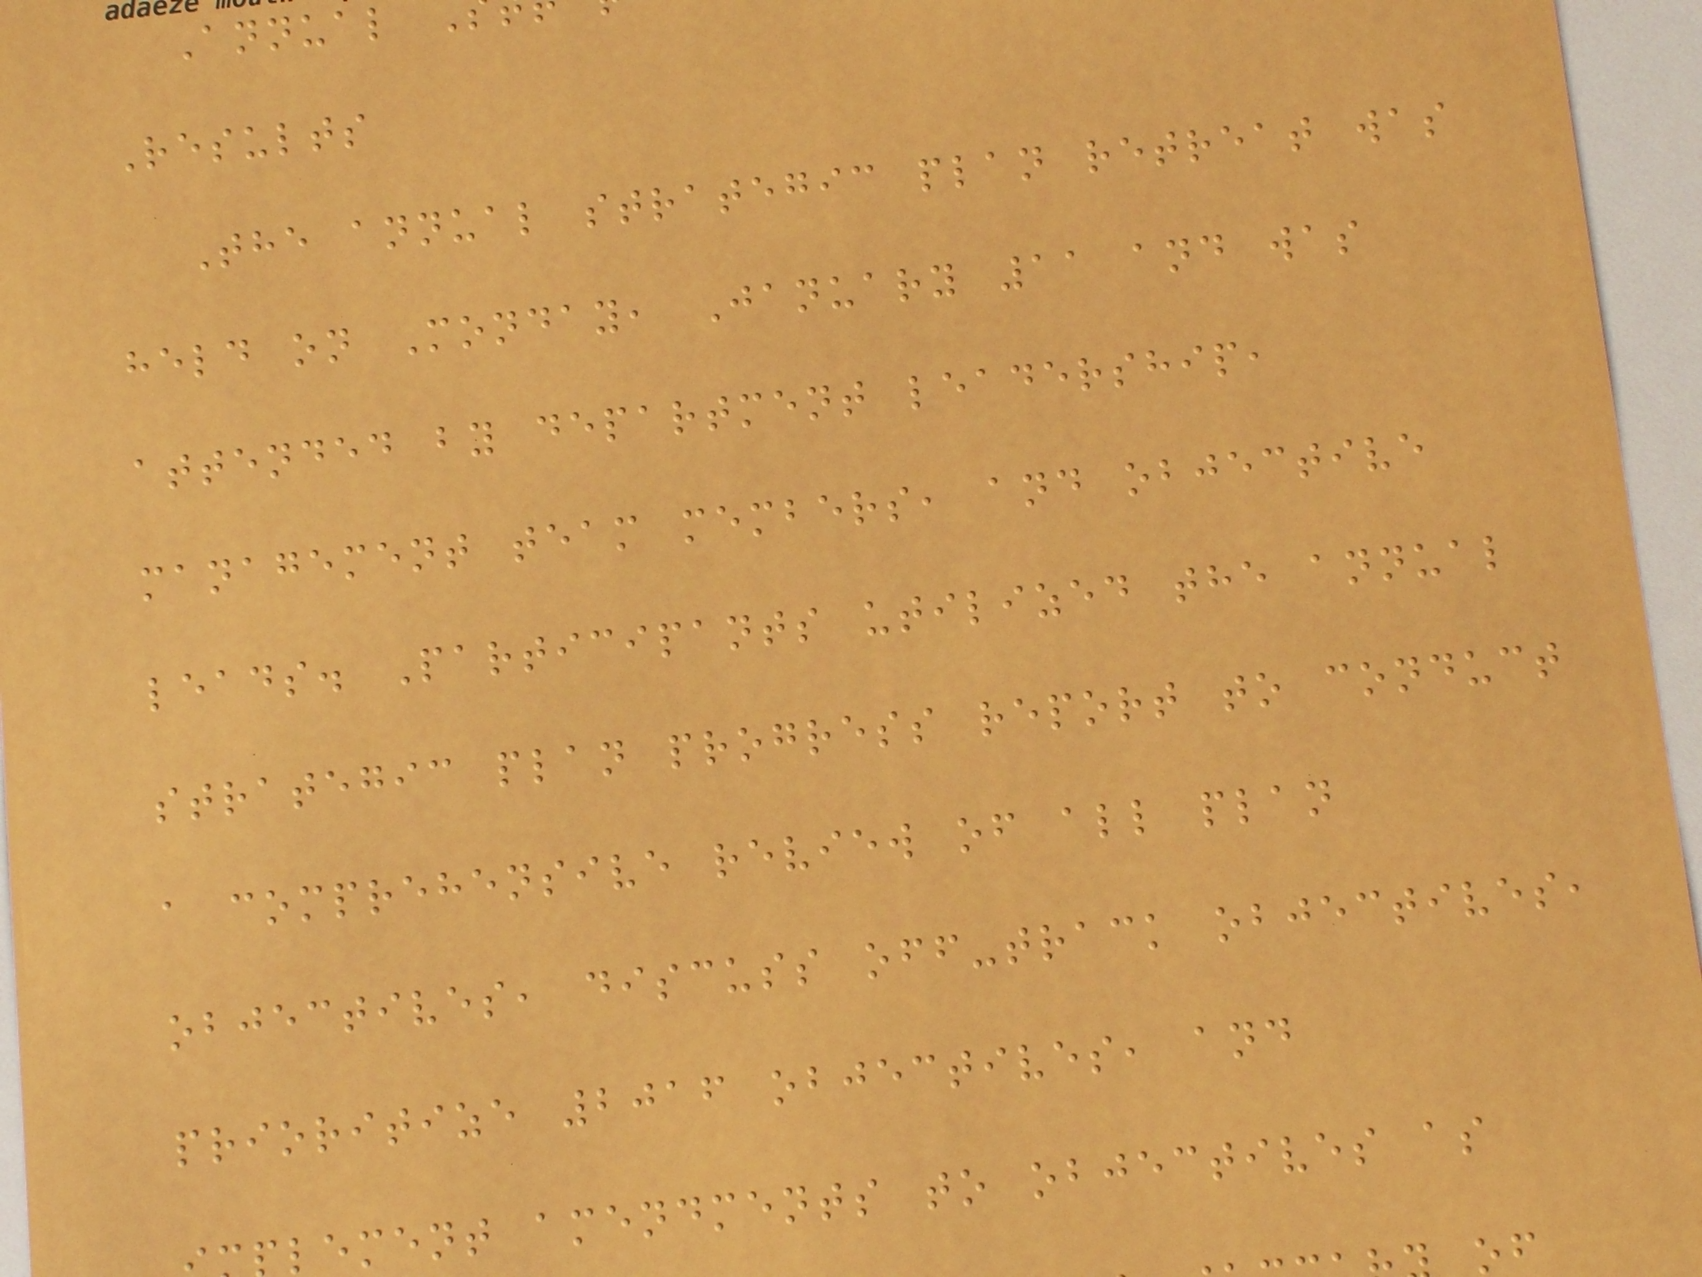Results
The annual strategic plan retreat was
held on Monday, January 11 and was
attended by department leadership,
management team members, and objective
leads. Participants utilized the annual
strategic plan progress report to conduct
a comprehensive review of all plan
objectives, discuss off-track objectives,
prioritize 2016 objectives, and
lement amendments to objectives as
